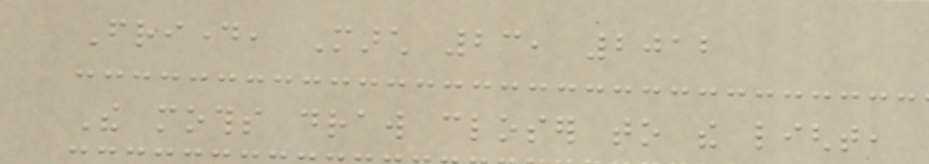Friday, March 23, 2012
The moths draw closer to the light,
